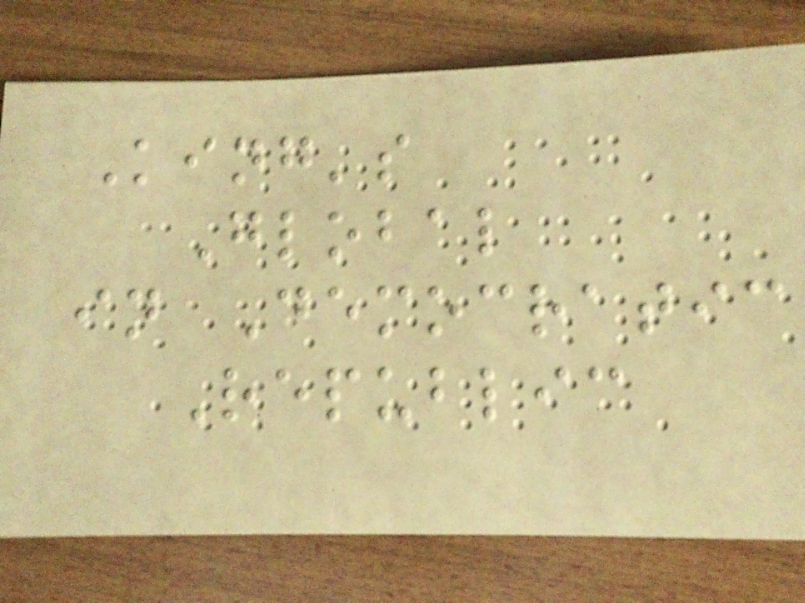King's
Global
in Democratic
Republic
